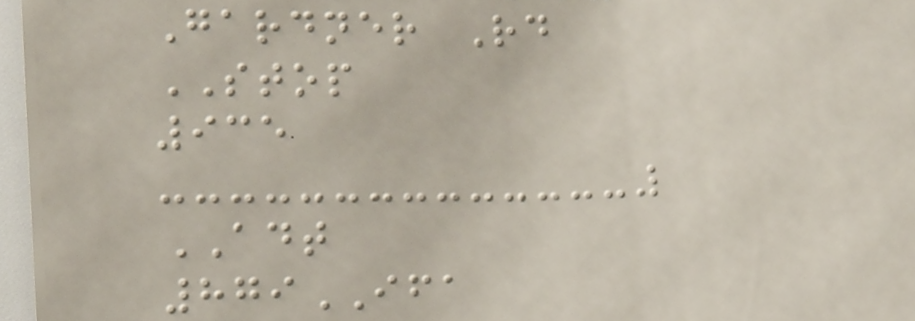Gardner Rd
STOP
935
ADT
879IFA
